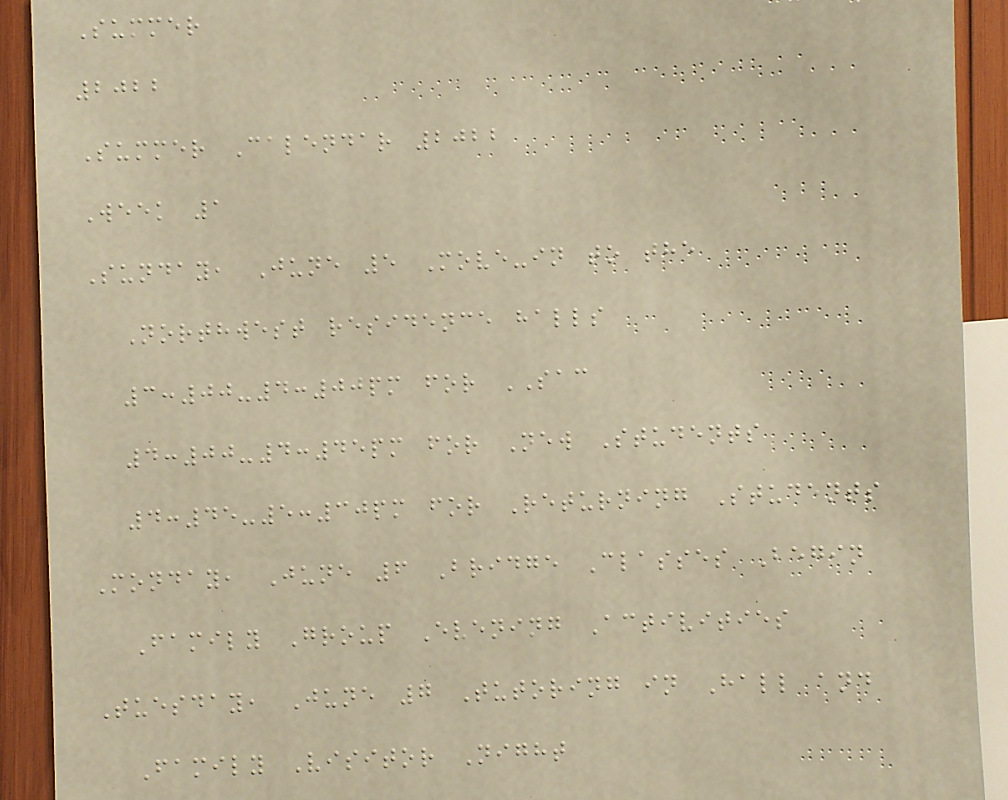Summer
2022
Summer Calendar 2022
Week 1
Sunday, June 5 Move-in to the
Northwest residence halls
3:00-4:00pm for SAC
4:00-4:45pm for New Students
4:45-5:30pm for Returning Students
Monday, June 6 Bridge Classes Begin
Family Group Evening Activities
Tuesday, June 7 Tutoring in Hall and
Family Visitor Night
